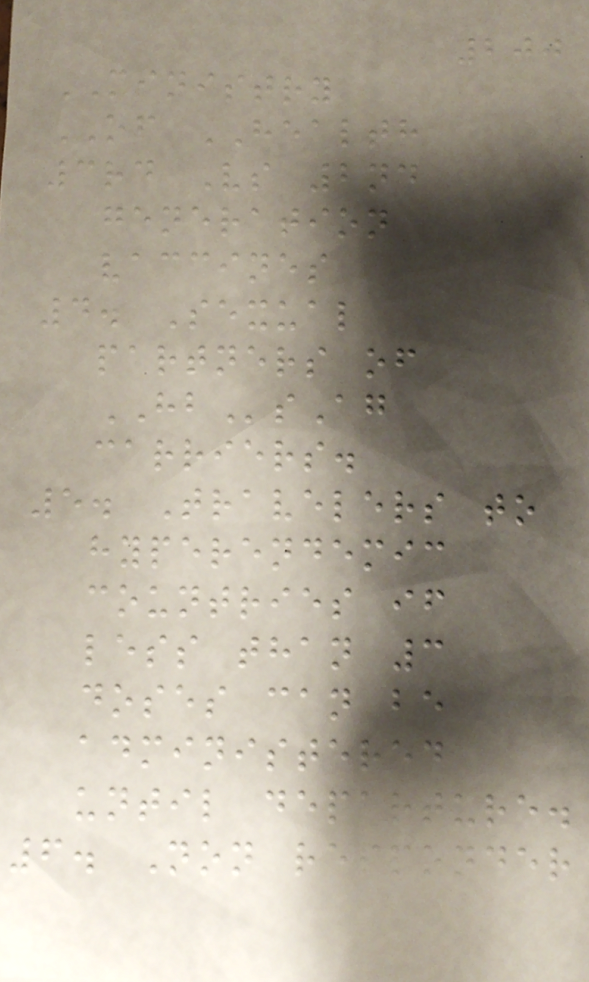200
MINISTRY
OF HEALTH
3rd Vs 2nd
generation
vaccines
4. Sexual
partners of
HBsAg
carriers.
5. Travelers to
hyperendemic
countries if
less than 3
doses can be
administered
until departure.
6. Non responder
